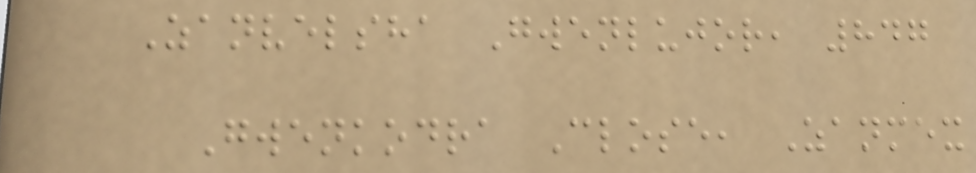Zanvelsha Gwenlujor, 847
Gwenkodra Close, Zanmex
